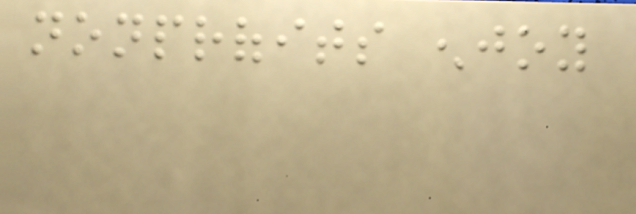nonprofits enjoy
